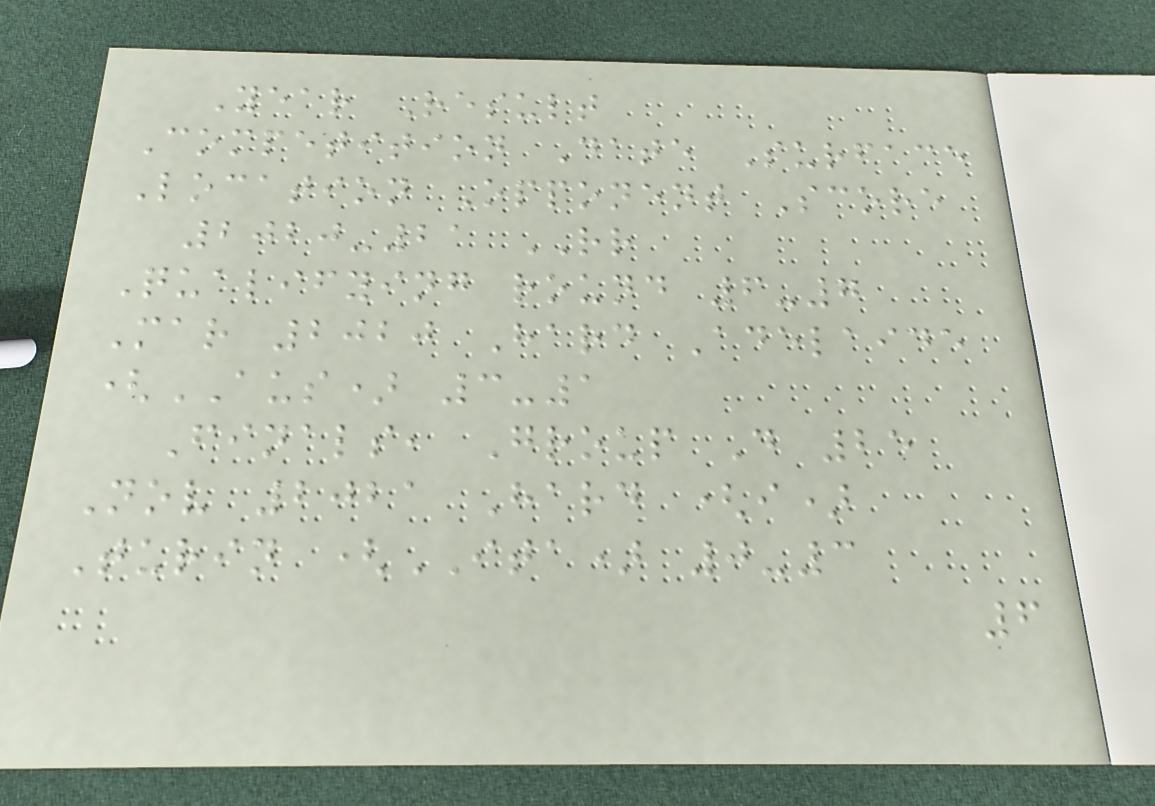Year Result
Competition Date Surface
Location Opponent Score
2020-21 RR
Qualifying round 6-7
Mar 2020 Hard Adelaide
(AUS) 3-1
Finals, Group D 25
Nov 2021 Hard (i)
Turin (ITA) 0-3
6
